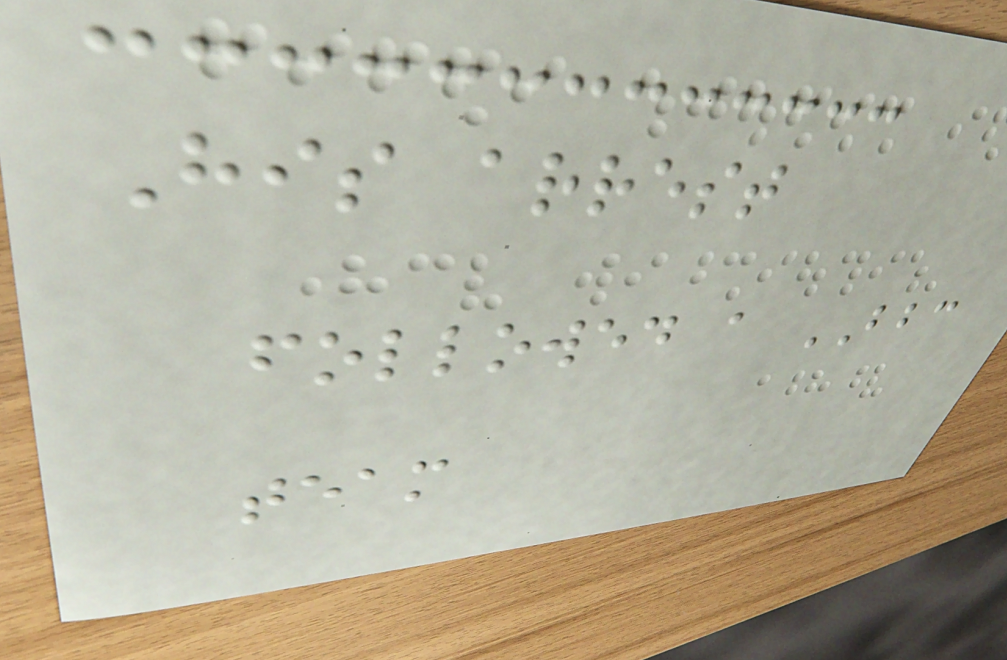His arrest
followed a BBC
team
